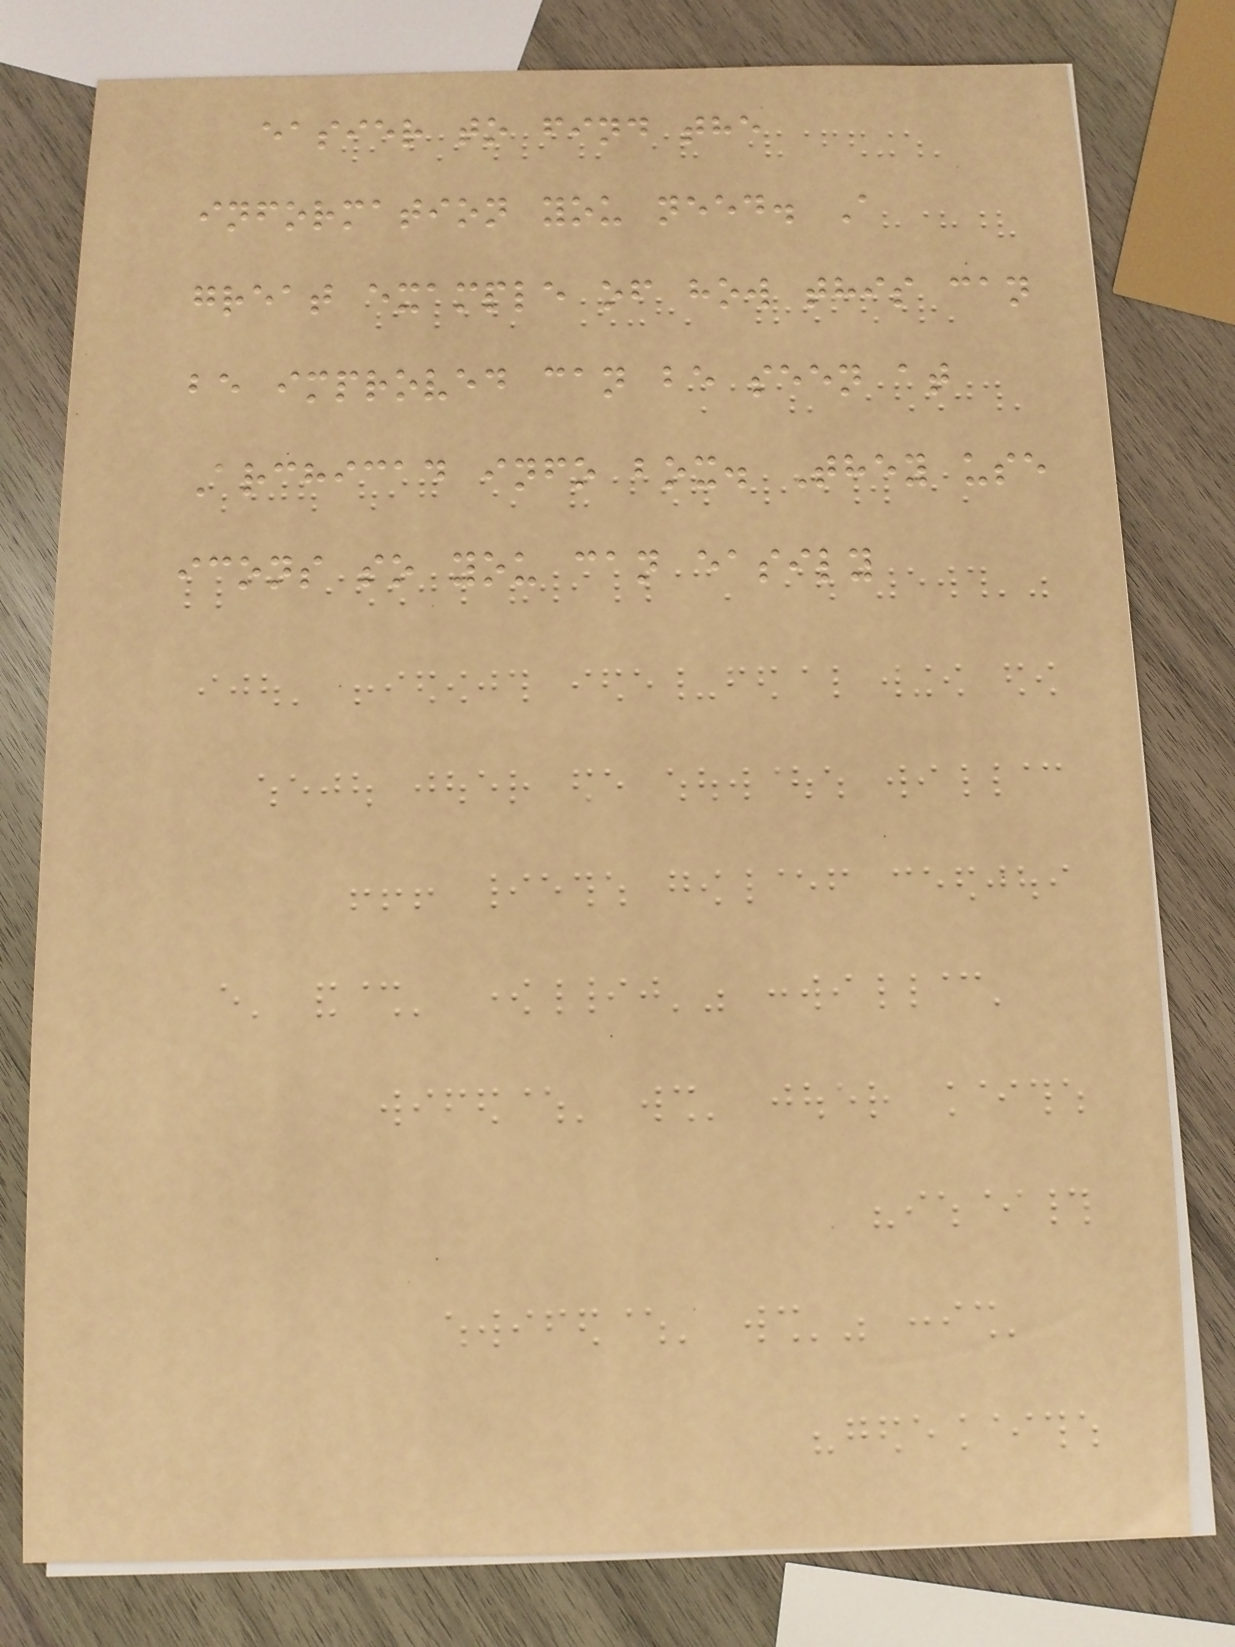easier to find the
information you need. A
great example of how this can
be improved can be seen at
Archicad info box. They use
icons so you can easily
